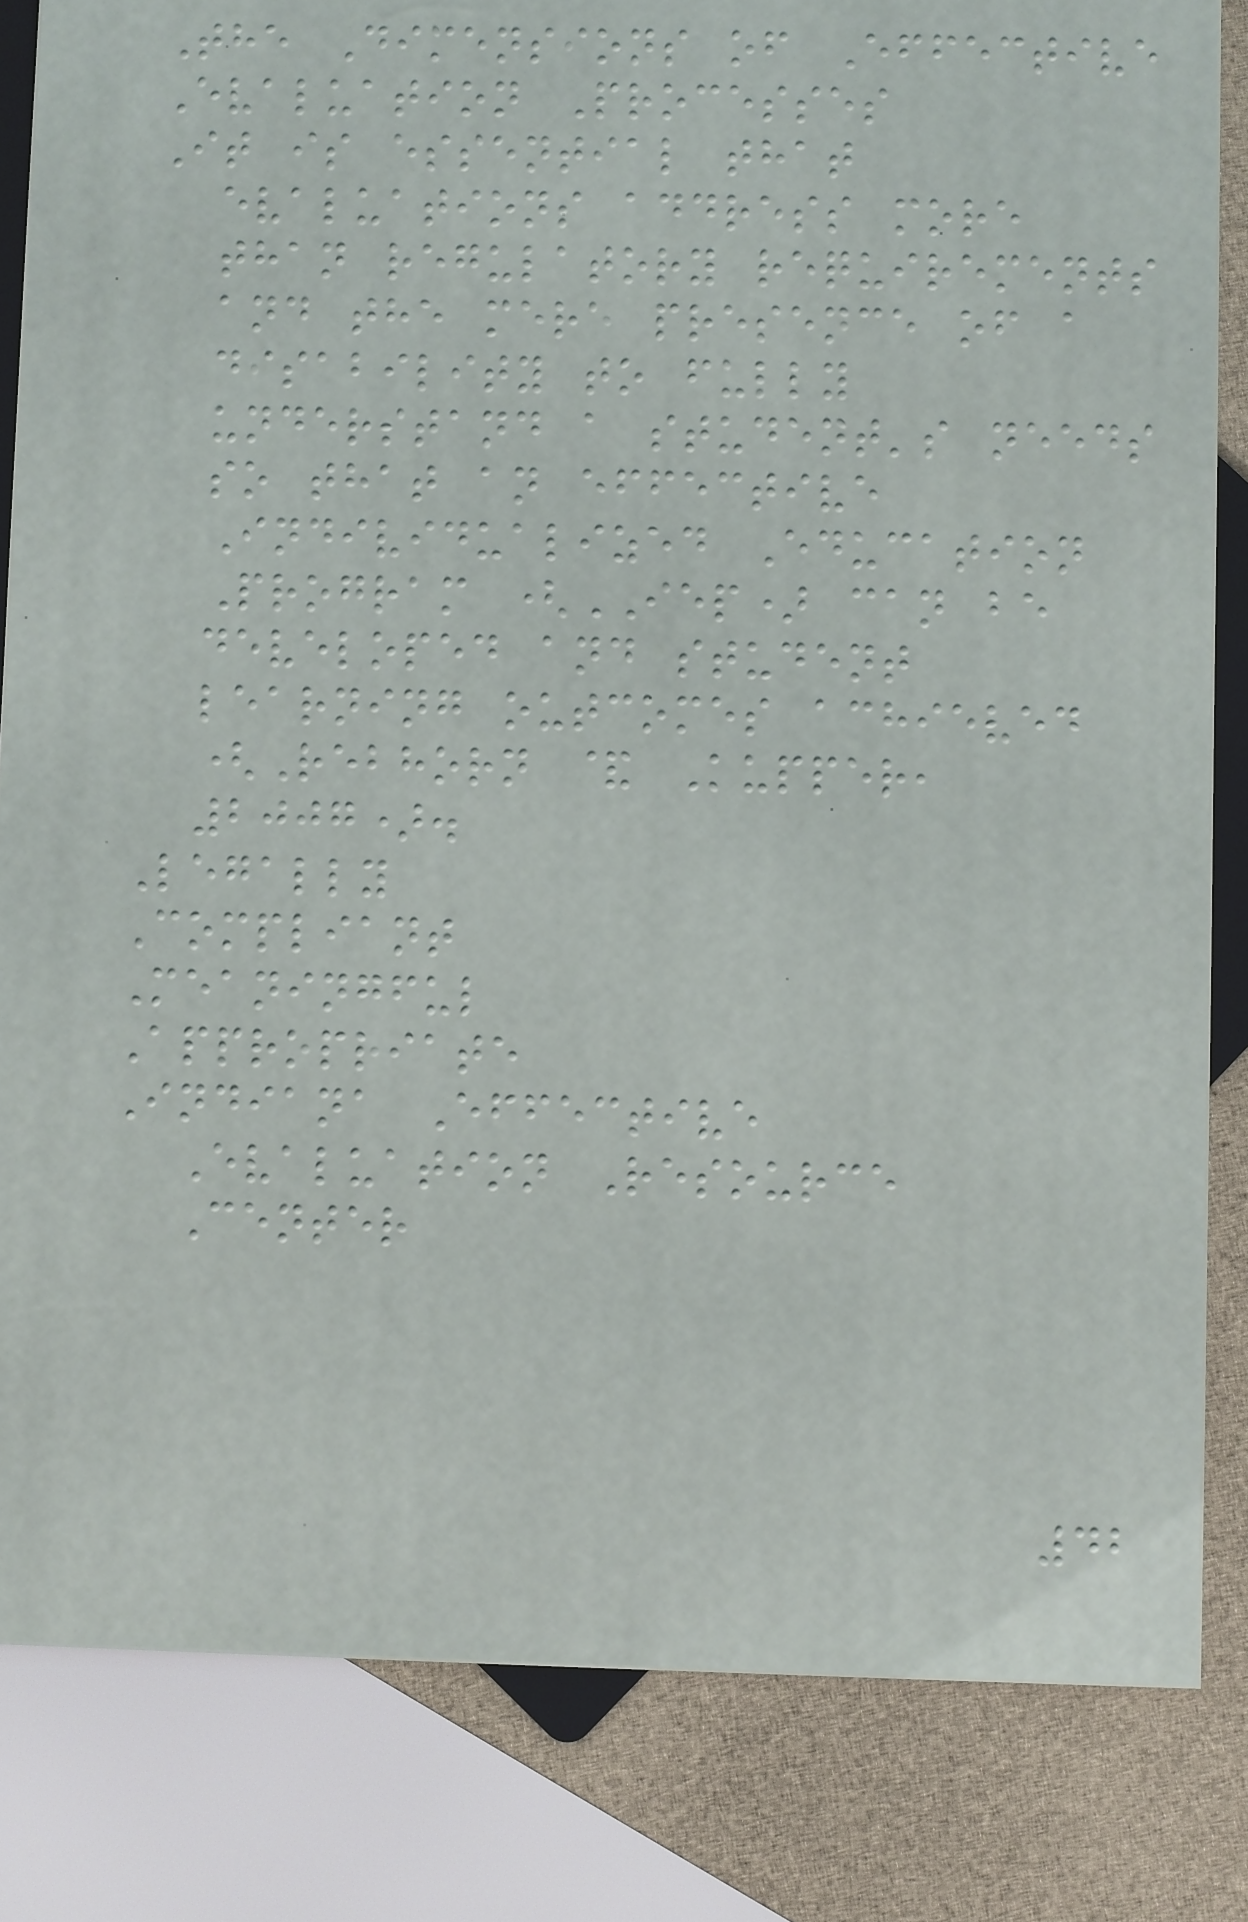The Dimensions of Effective
Evaluation Processes
It is essential that
evaluations address more
than regulatory requirements
and the mere presence of a
disability to fully
understand a student's needs
so that an effective
Individualized Education
Program (IEP) can be
developed and student
learning outcomes achieved
(Rebhorn & Kupper,
2007).
Legally
Compliant
Meaningful
Appropriate
Indiana Effective
Evaluation Resource
Center
42
